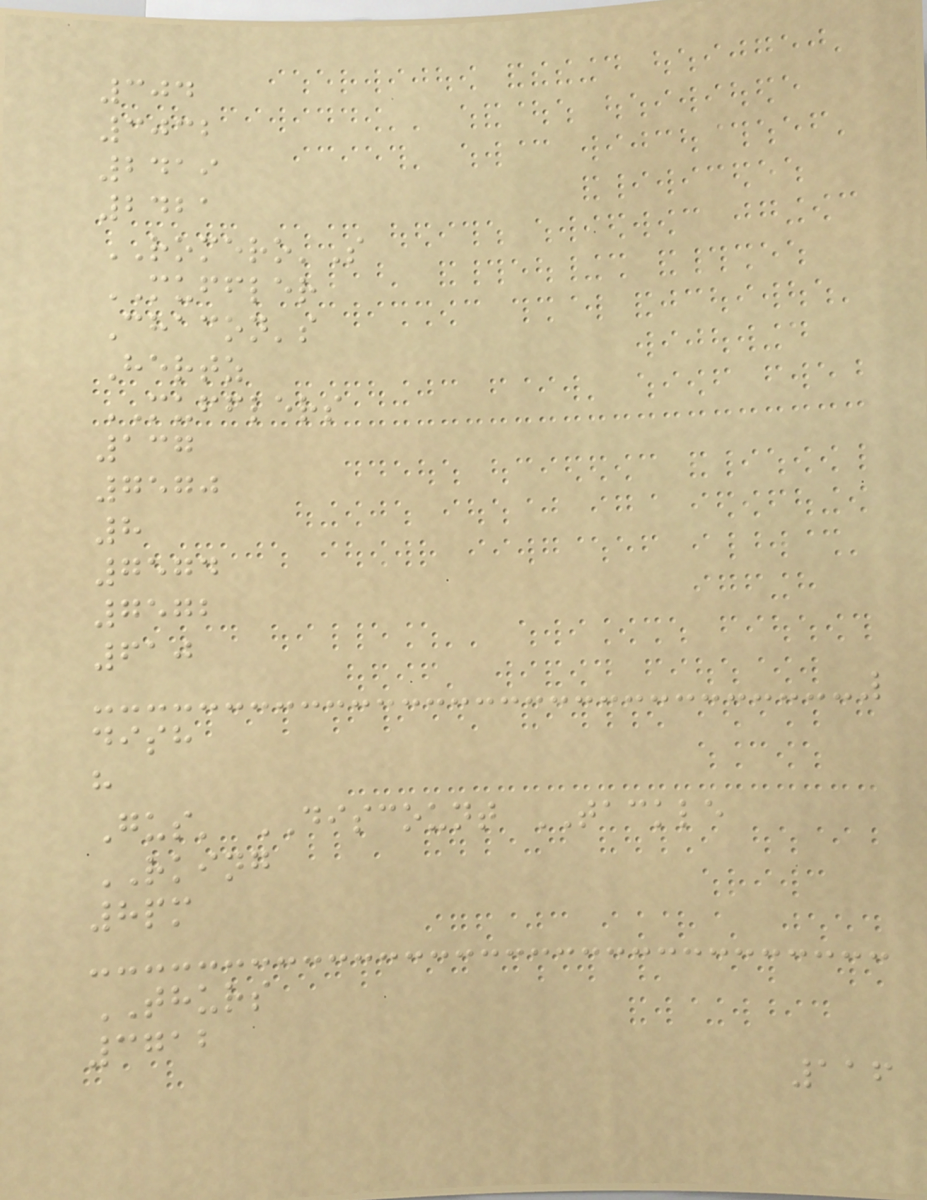304
3032
2419
2421
ROMERO'S
MUFFLER
Chacon's
Hertz
MUFFLERS
137
7570
8
7574
7572
610
dish
h
Gus' DISCOUNT TACKLE
RKING
8pm
THURS
3712
116
